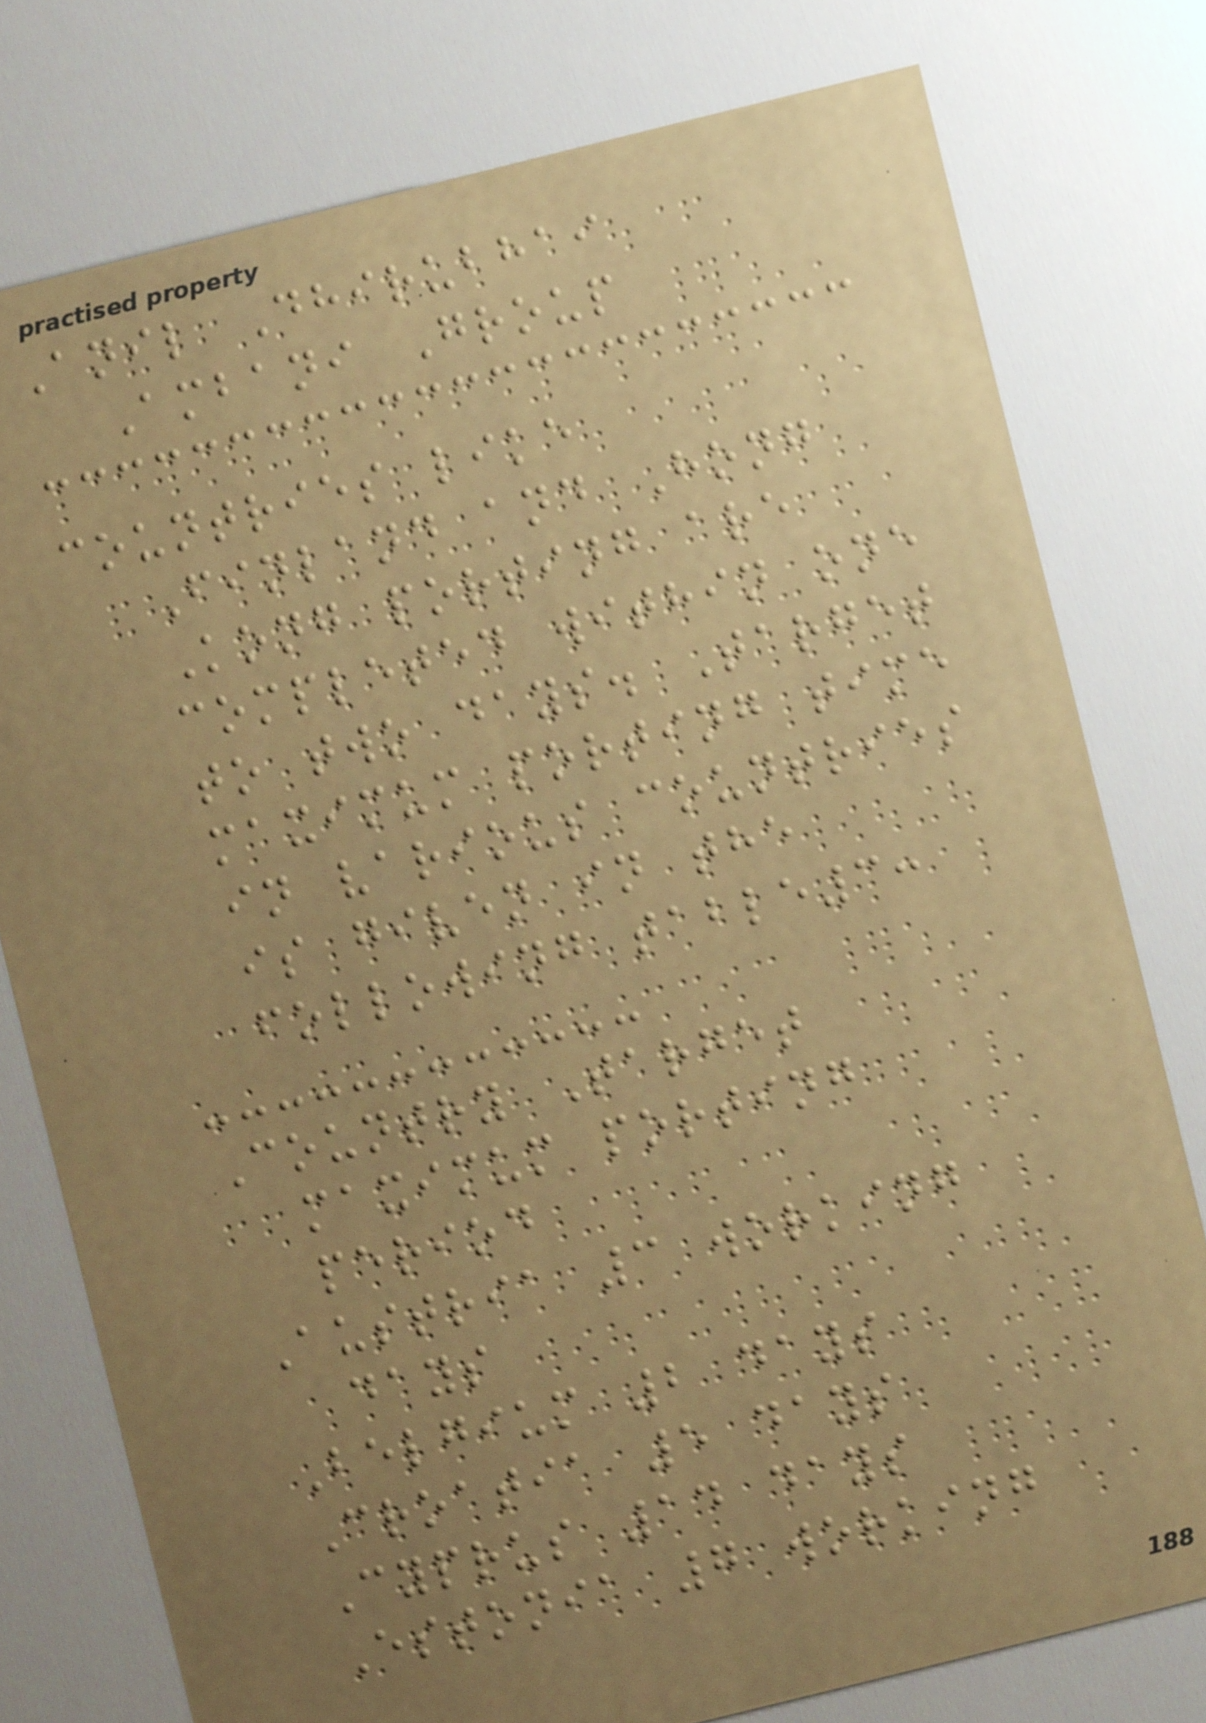Anil Dhirubhai
Ambani Group
countries like
Finland and Hong
Kong porting are
completed within one
to two days. Target
maximum porting time
in various countries
is given in the
following table3:
Country Target
maximum porting
period
Austria 3 working
days
Belgium 2 days
Croatia 5 days
Cyprus 14 days
Estonia 7 working
